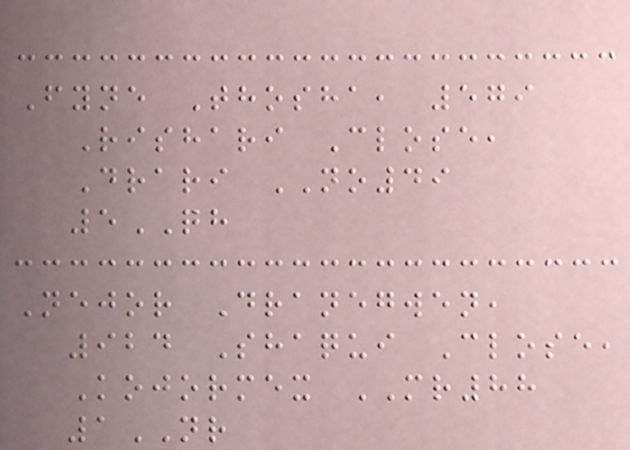Fyne Thosha, 579
Rishari Close,
Drari NO49
5QH
Nejor Dranegwen,
924 Shaqui Close,
Kojormex MR88
1NR
